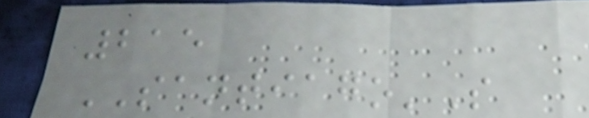215
SANTIAGO'S
